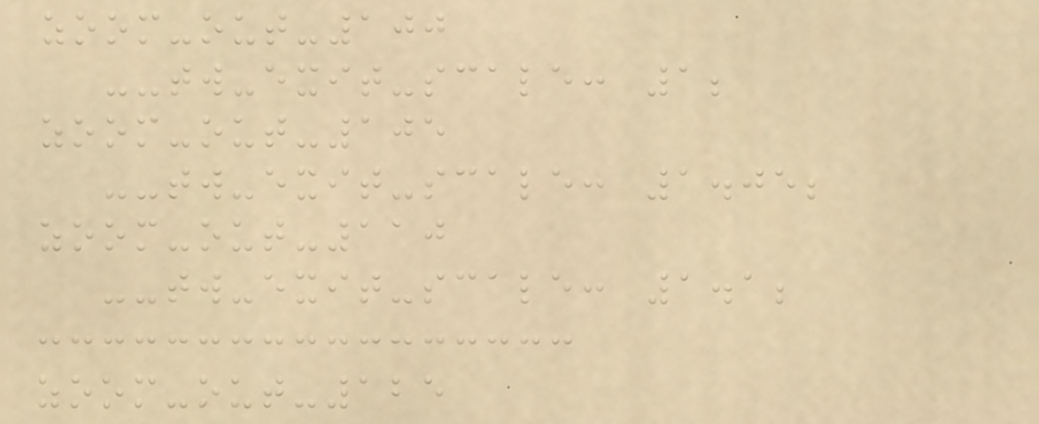zoom-out-100
--tw-exit-scale: 1;
zoom-out-105
--tw-exit-scale: 1.05;
zoom-out-110
--tw-exit-scale: 1.1;
zoom-out-125
